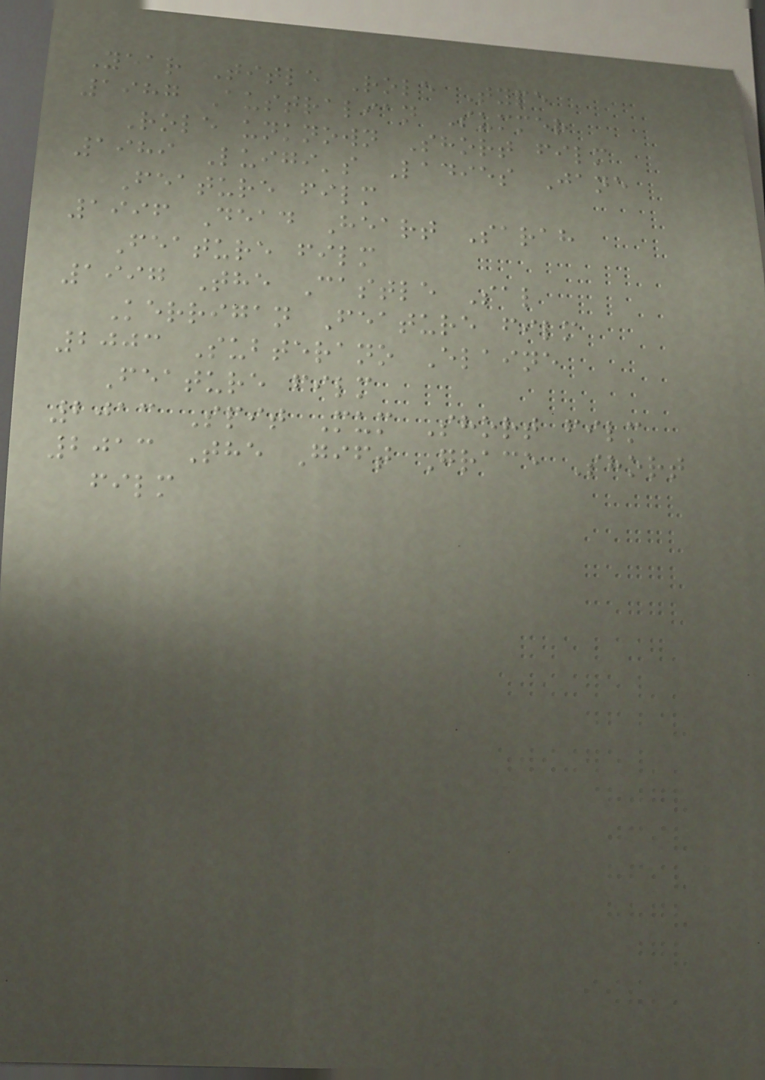Year Title Role Type
1987 Australian Summer
Role unknown Short film
1989 Luigi's Ladies Jane
Feature film
1996 Dead Heart Sarah
Feature film
1997 The Castle Sal
Kerrigan Feature film
2003 Subterano Elaine
Feature film
2013 Spit Mum Short film
2013 The Gift Grace Short
film
